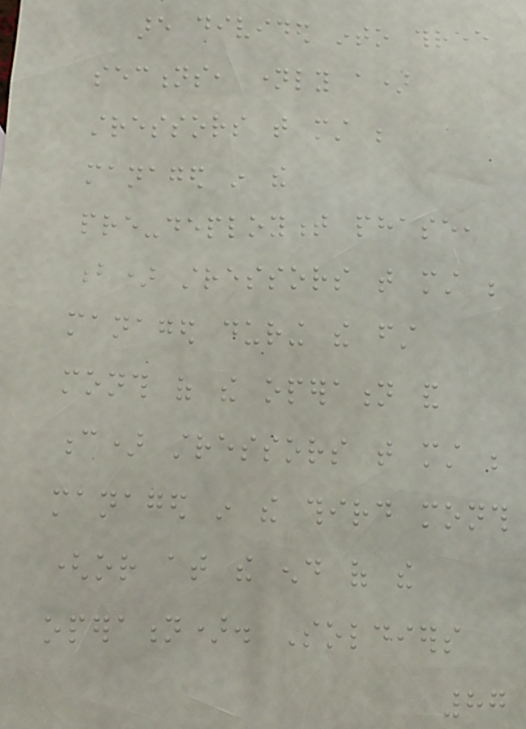are divided into three
sections, namely a)
stressors that must be
managed in the
pre-deployment phase,
b) stressors that must be
managed during the first
month of the operation and
c) stressors that must be
managed in the third month
(or at the end of the
operation). Soldiers
87
